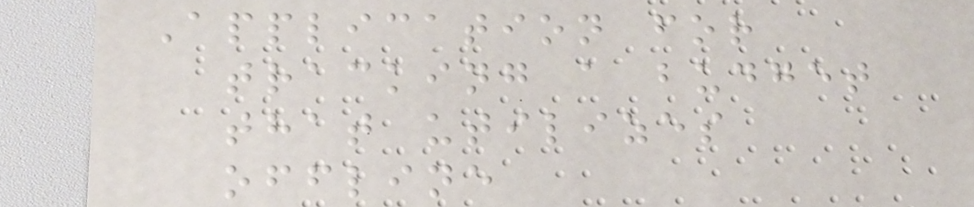Application for
tracking a budget
that utilizes
offline
